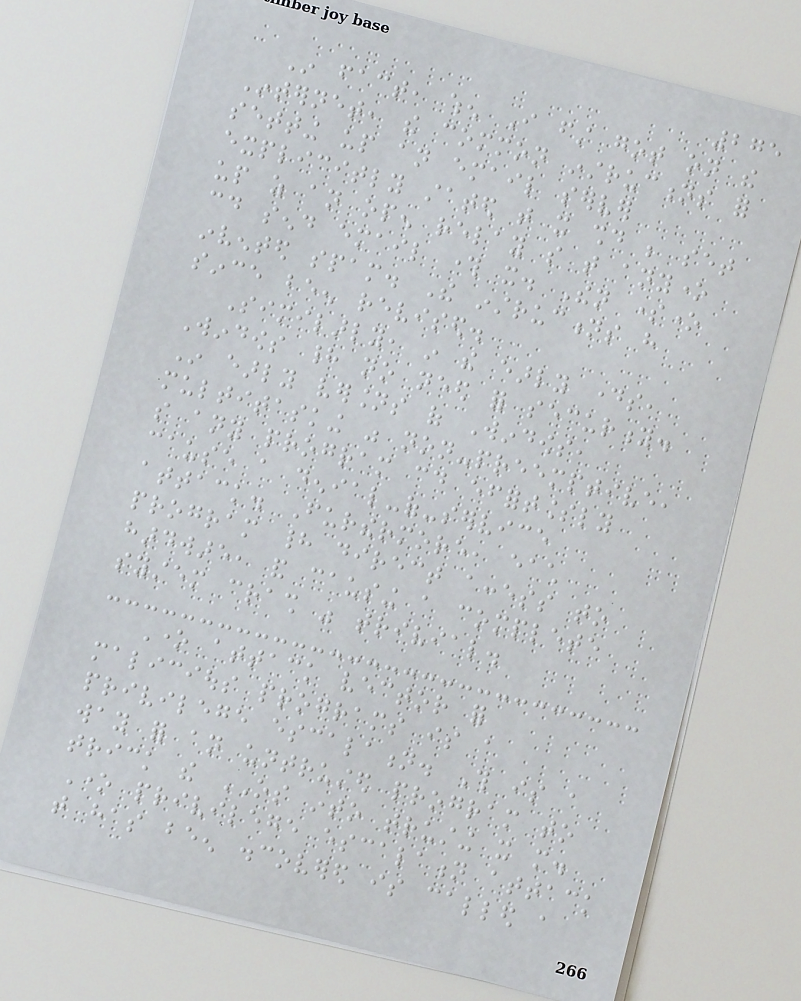275
In fact, when I first got on the
Internet, the common instructions for
setting up an email server
explicitly stated that it should be set
up as an open relay so that anyone
could send email through it. Then someone
invented spam. The instructions have
since been revised.
Similarly, in the early days,
Windows had no need for security.
In early versions of Windows,
multitasking was non-preemptive,
so any program could effortlessly
cause a denial-of-service
attack. Furthermore, each
program had direct access to
hardware, and causing a complete
system crash was trivial.
One attack vector for
malicious programs is a
privilege escalation. This is a
way for an untrusted program to
trick the OS into trusting it more.
One privilege escalation attack
that has been discovered is called a
